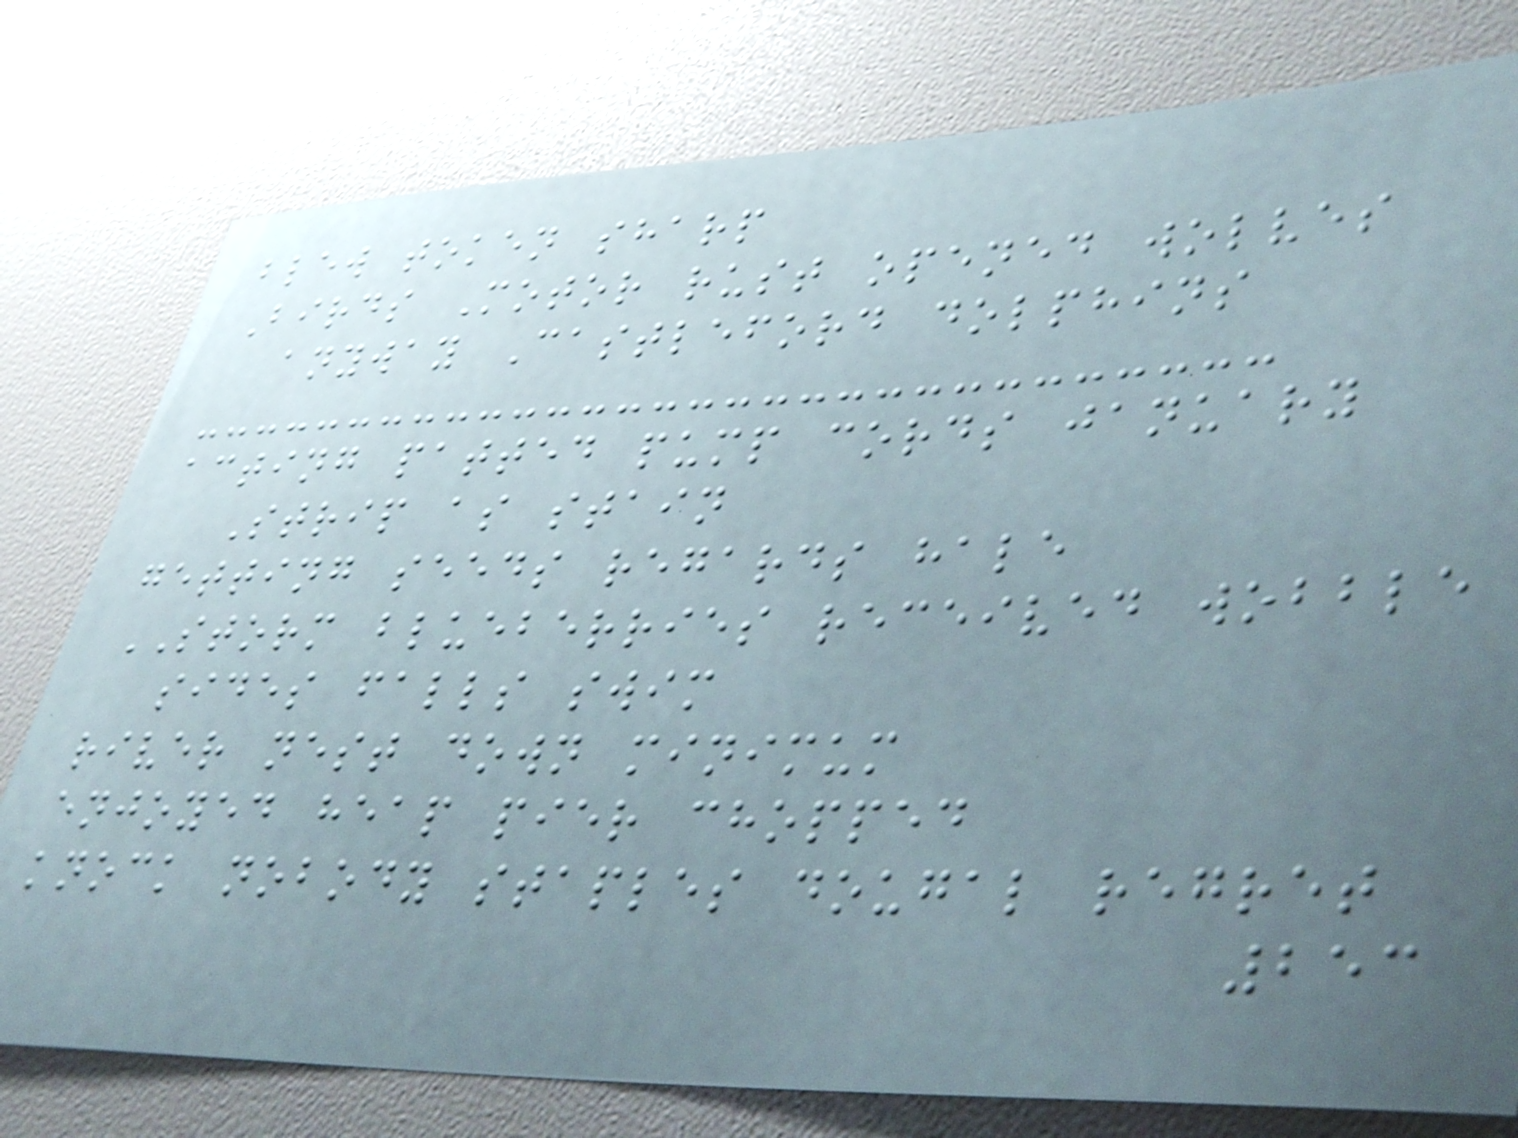blew token sharp
Birds Motor rust opened wolves
anyway Castleford dolphins
acting patted pump cords january
Strip as stain
getting seeds regards hale
STORM blueberries received wobble
sides falls swim
river nest down minimum
enjoyed heap pier chopped
knock nobody staples dougal regret
253
